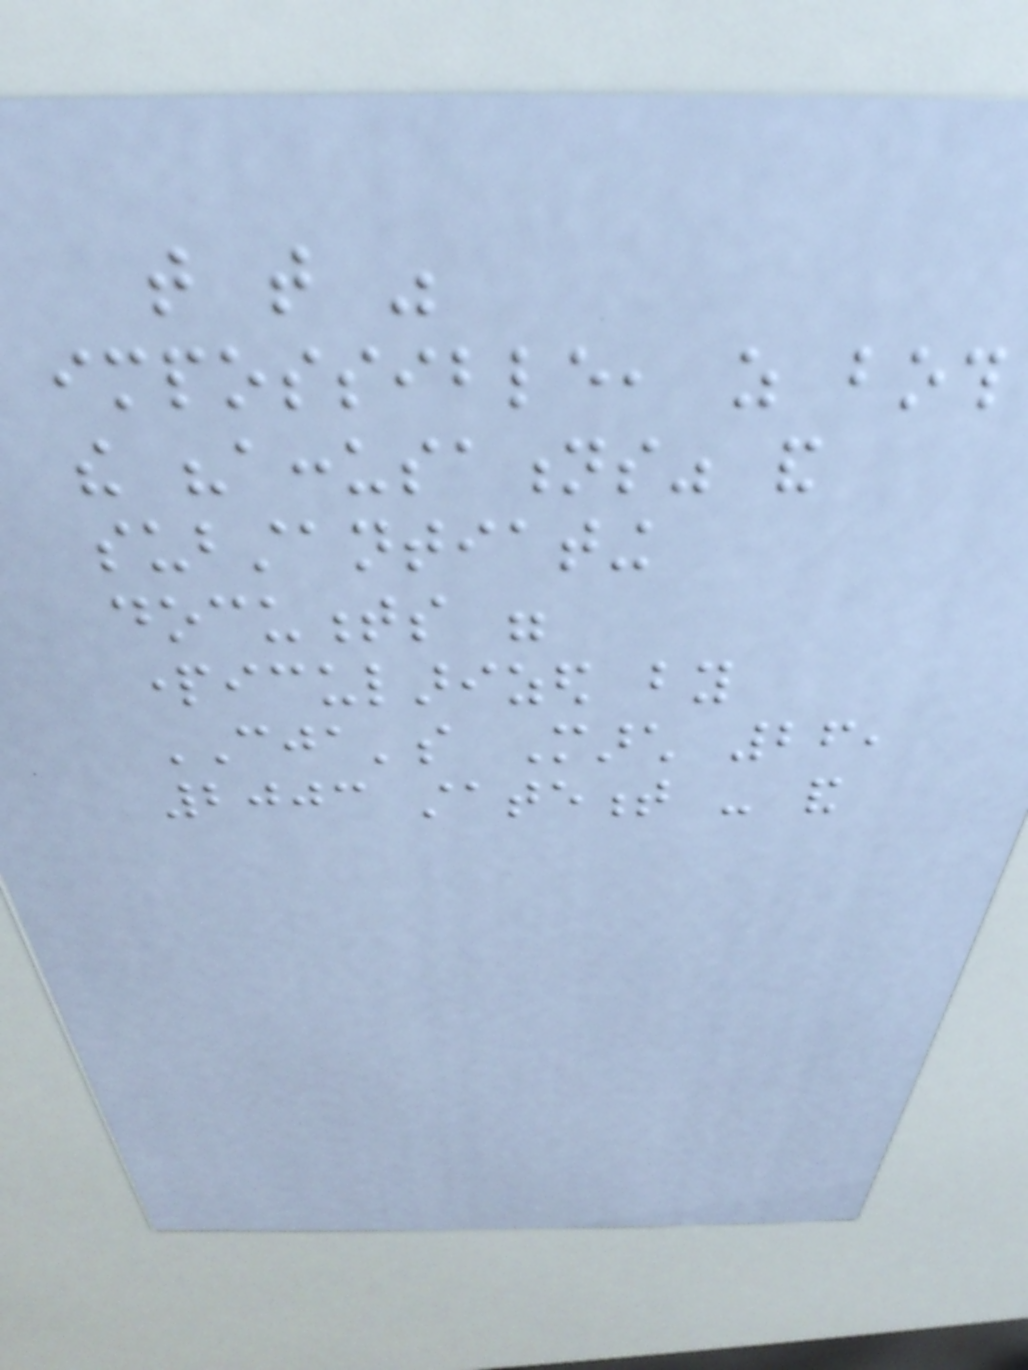that that was
impossible, as both
the "accusations" and
substantiating
documents were
particularized by
CJA's March 26,
2003 statement - and
